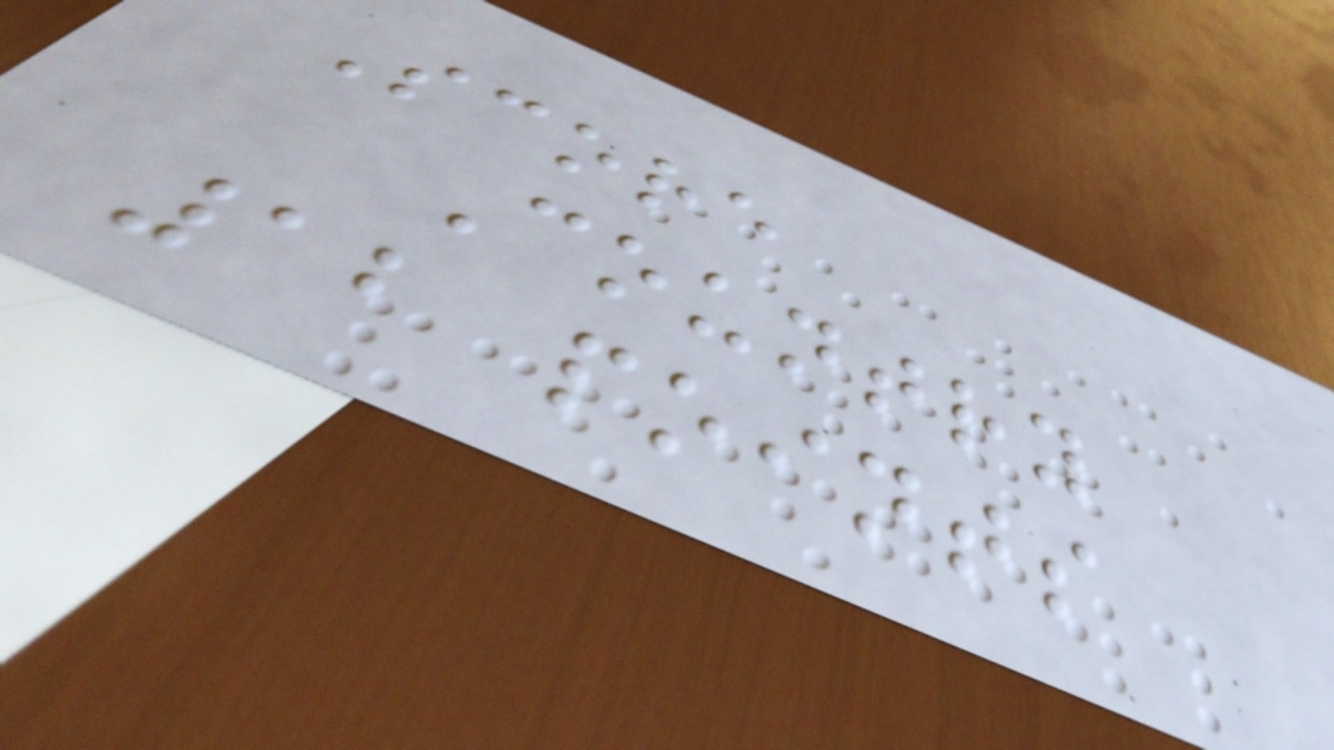Score
Country
12 points
